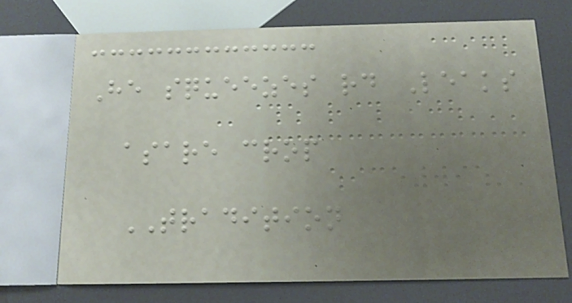He squeezes rd Leaks
asare crop
TRADITION
